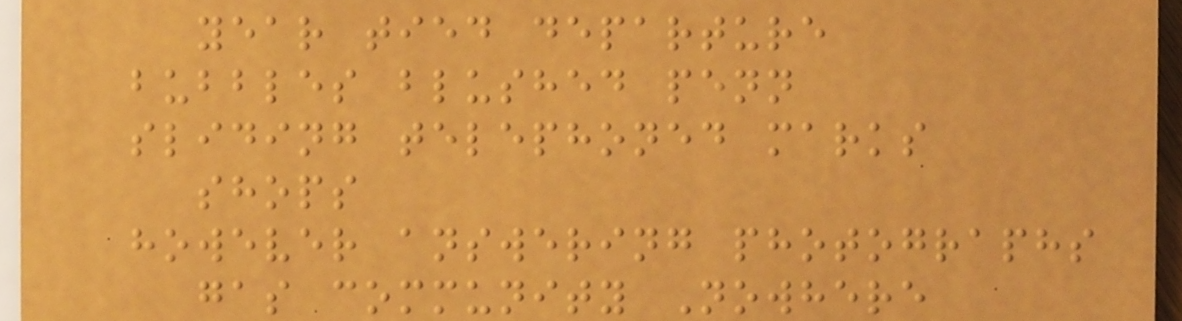year tied departure
bubbles blushed penn
sliding telephoned marks
shops
however answering photographs
gas community Nowhere
